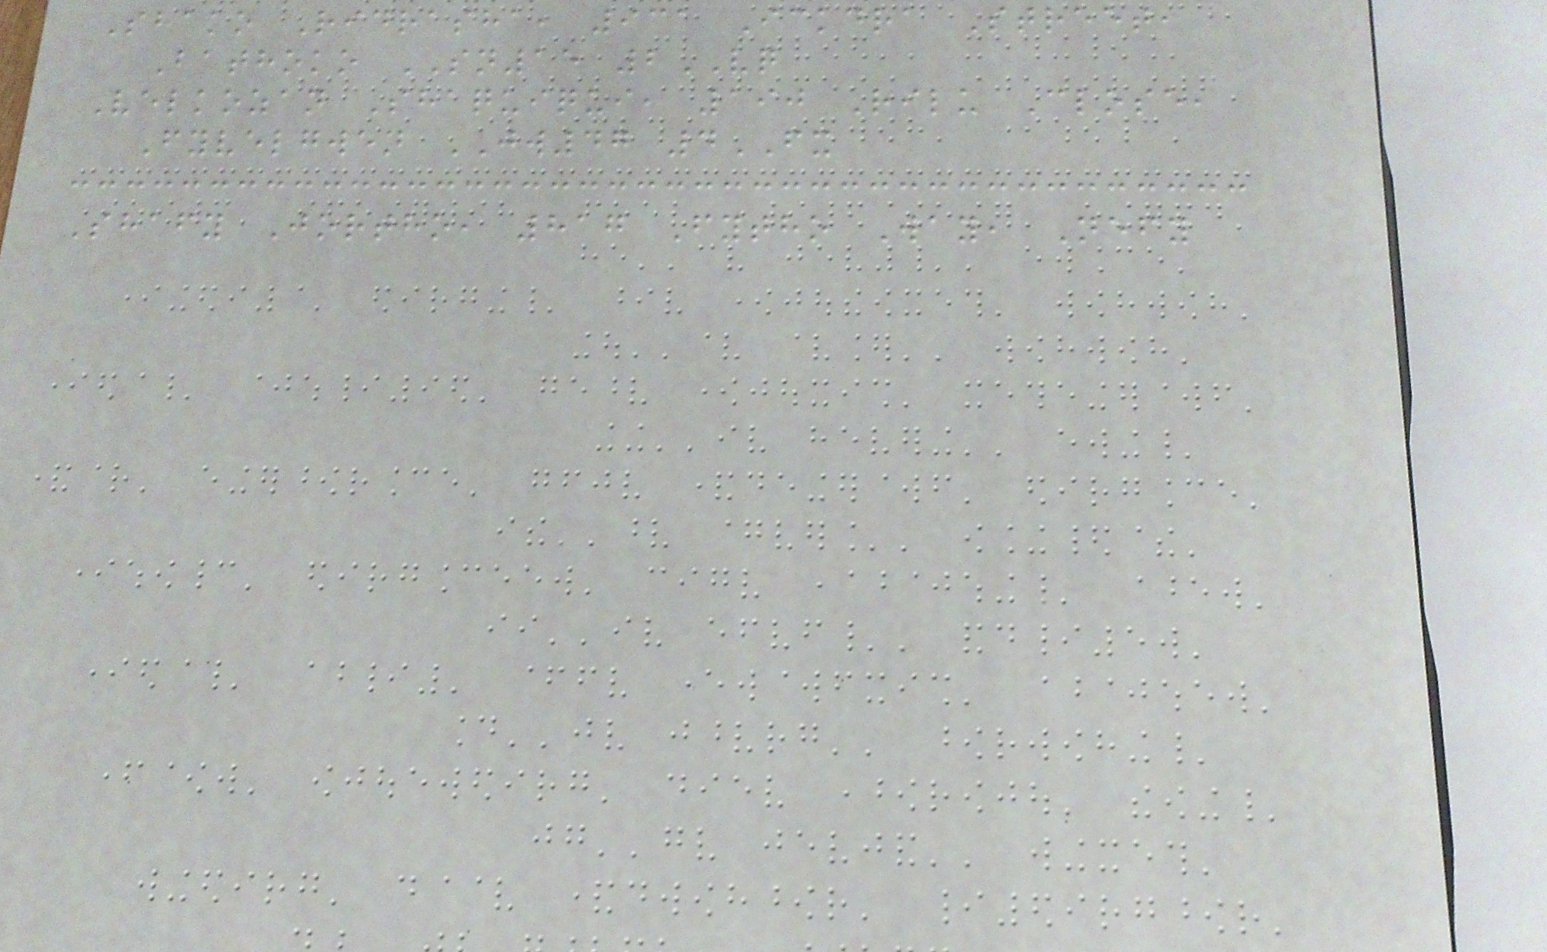Shako Ridrasha, 931 Ickdra Street,
Bathoko SN15 2VQ
Velkozan Shaquiqui, 190 Rilu Close,
Fyvelgwen JW47 4FX
Shafy Jortho, 817 Fytho Way, Nefy
